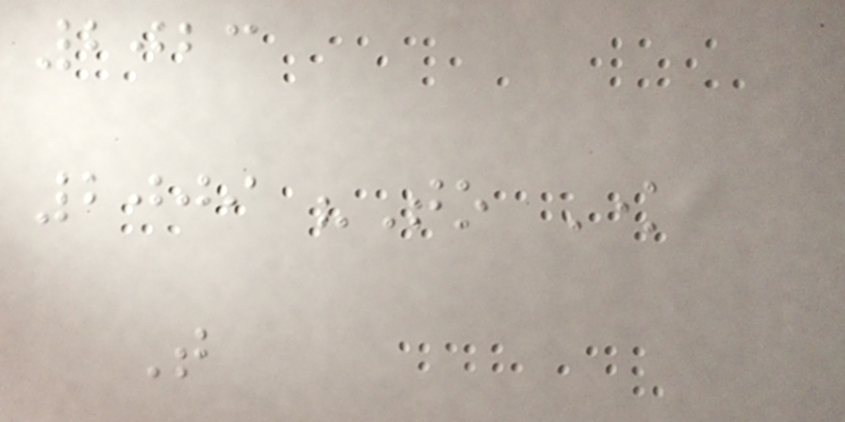2023
2009 "To Know
That
